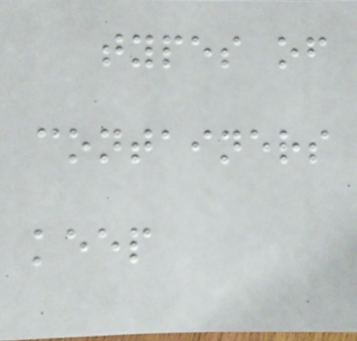types of
containers
keep
